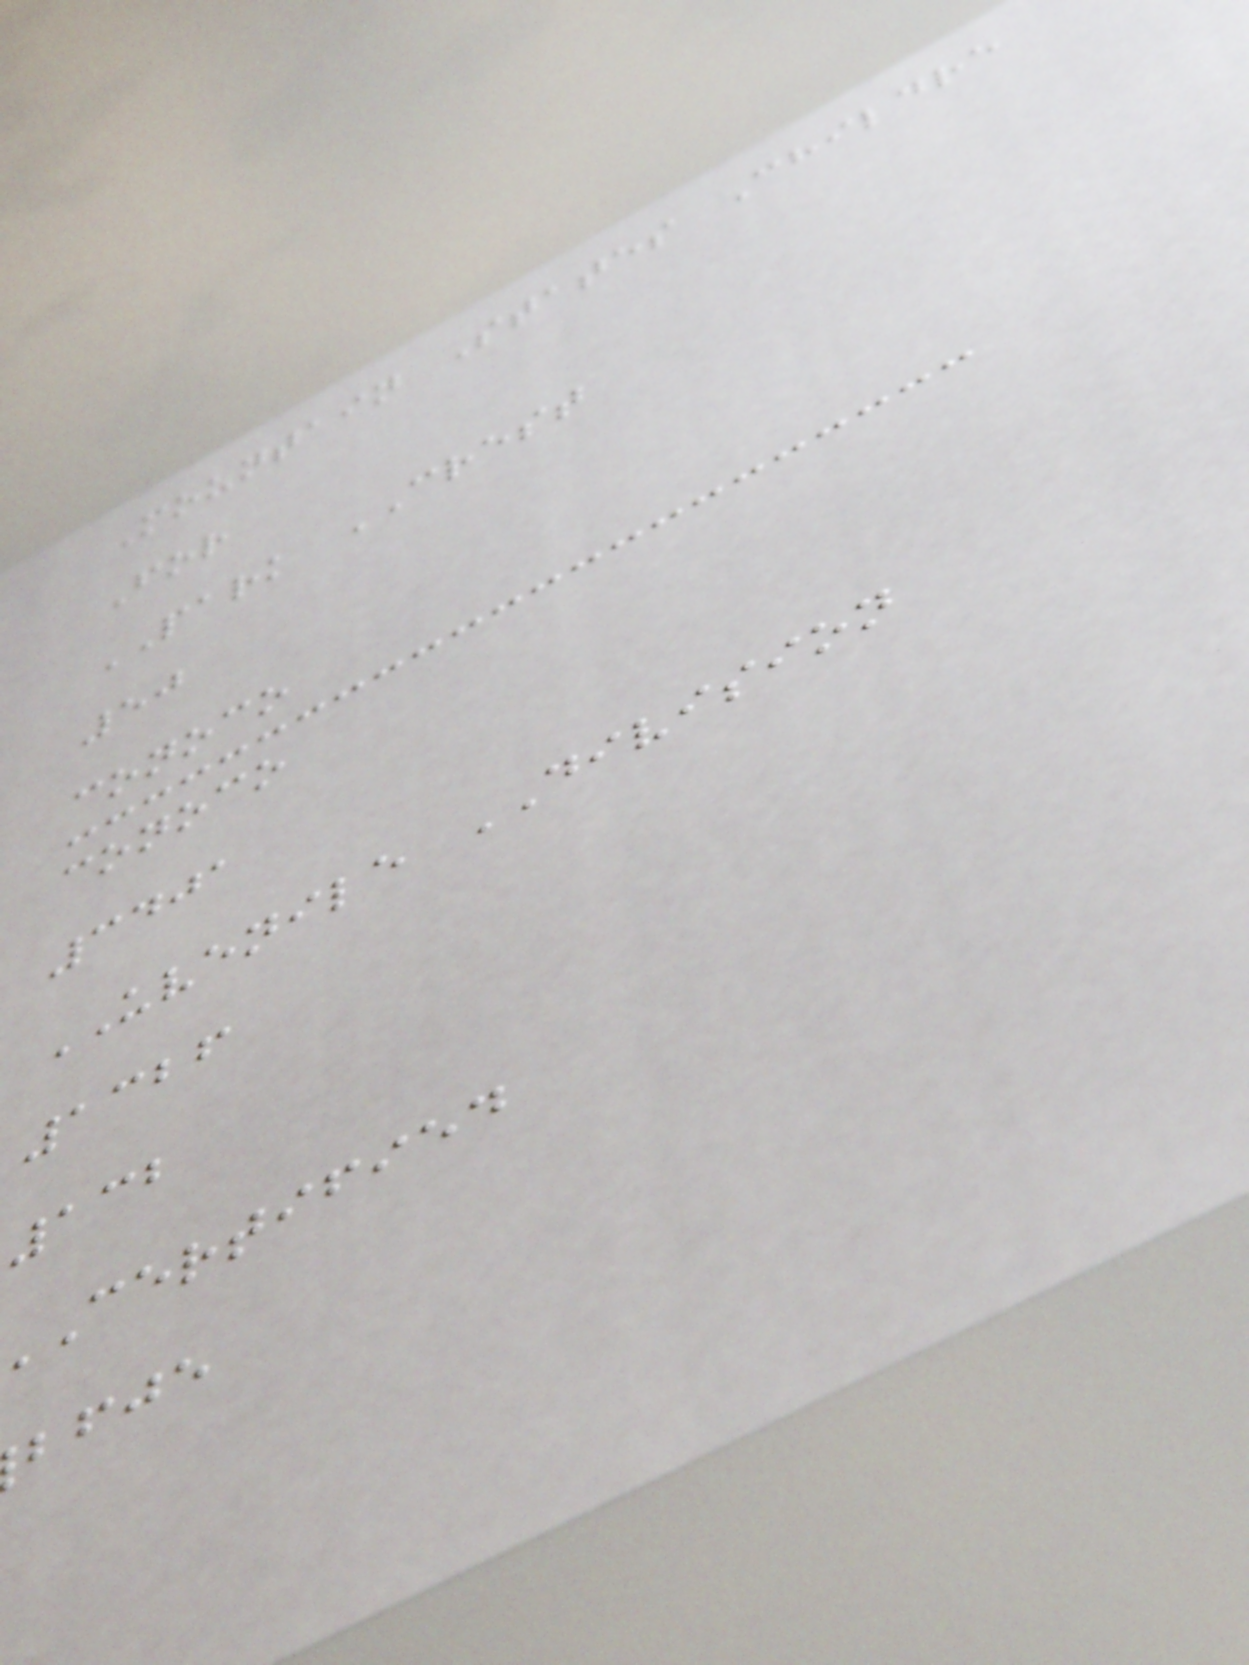Mountain States Childre
For
PARK CREST
50
conoco
conoco
3401
UVENILE DIVISION
1326
132
certified
bfje
